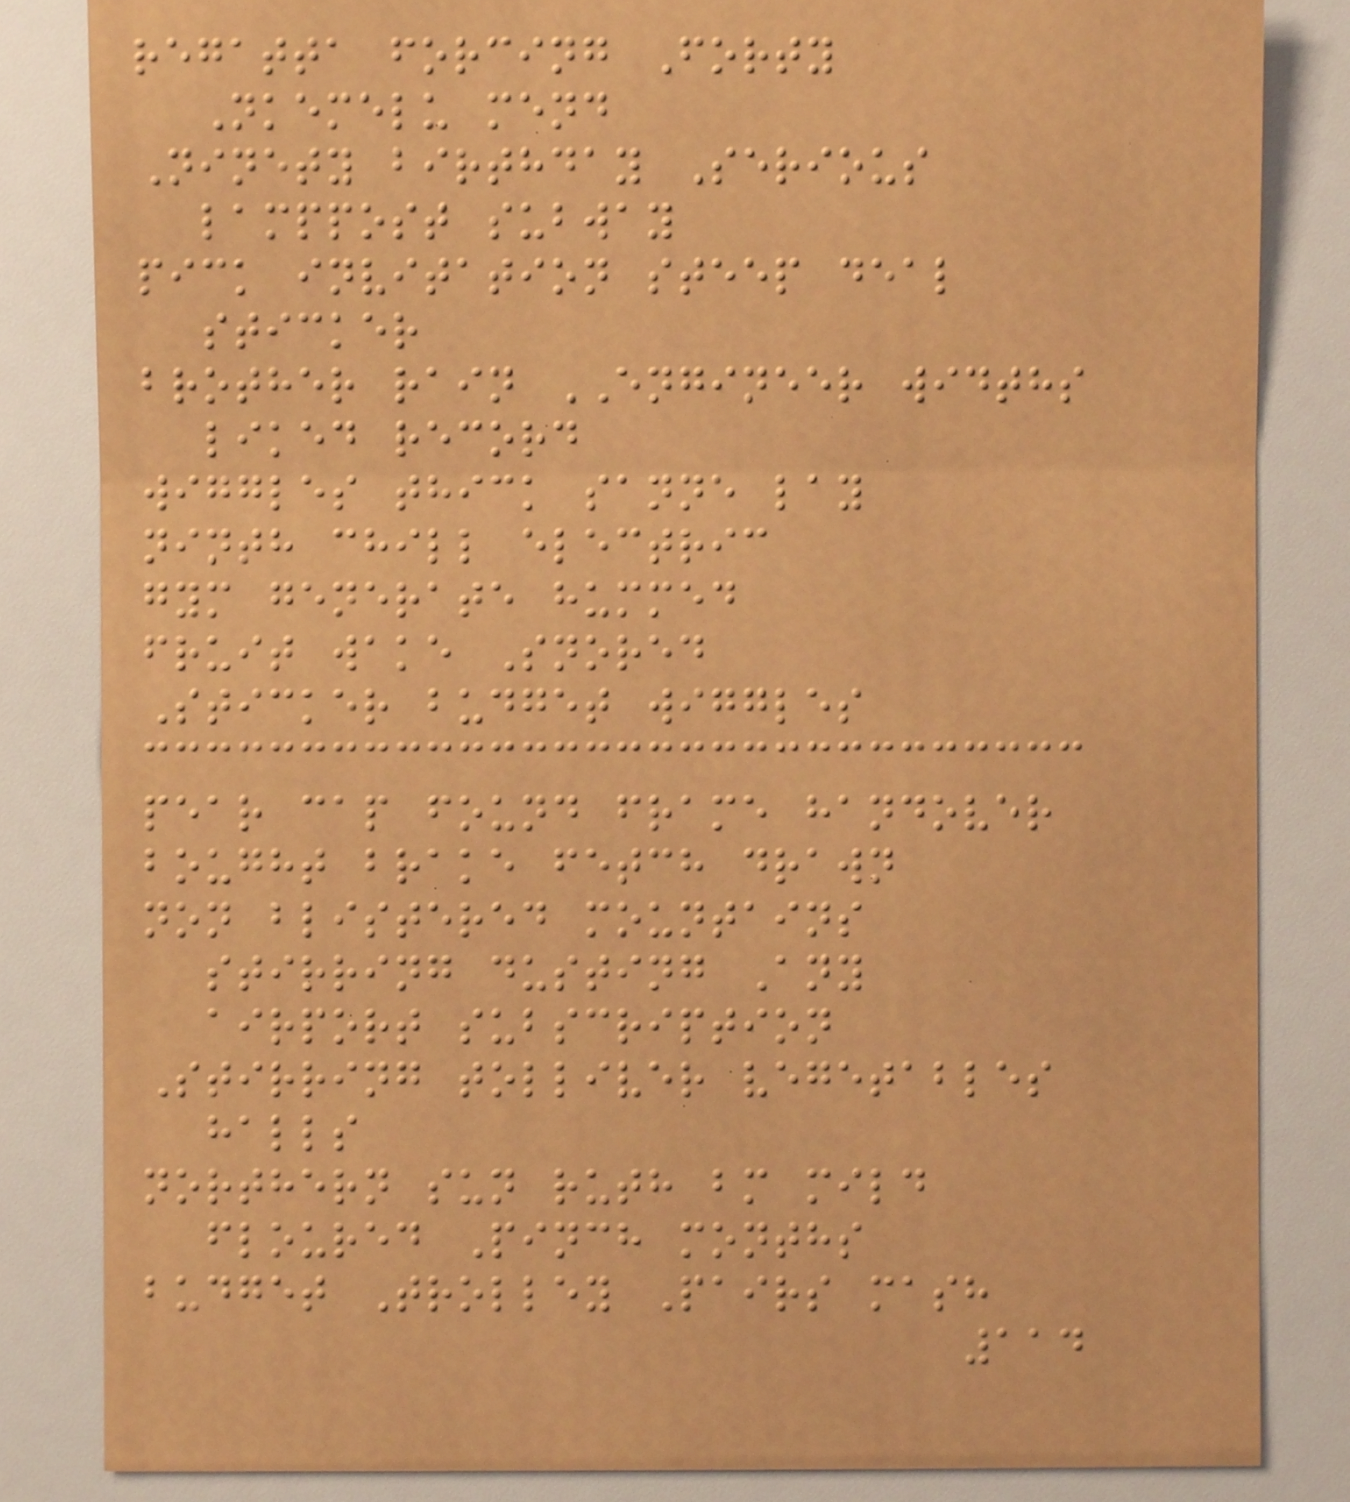regatta forcing Forty
Nkemelu mend
Ninety birthday Serious
lamppost subway
pick invitation steep deal
sticker
brother rain ENGINEER widths
liked record
wiggles thick sanne lay
ninth chill electric
gym generate hummed
fruit wake Snored
Sticker budget wiggles
pear cap found frame handover
bought brake fetch drawn
non blistered mountains
stirring dusting Any
airport subscription
Stirring tolliver vegetables
halls
northern sun ruth bm mild
floured Pinch months
budget Trolley Pairs mash
114
